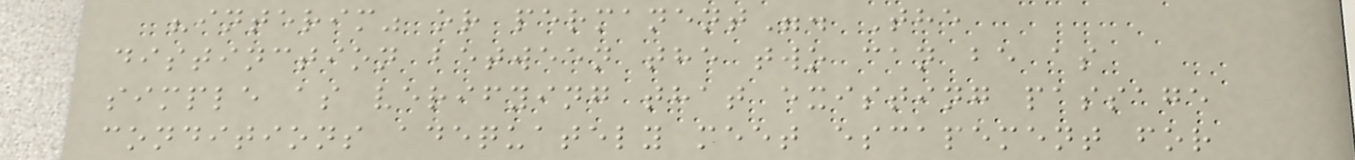"interim" or permanent". The
distinction between the two can be as
simple as verifying that existing passage
conditions adequately meet escapement for
